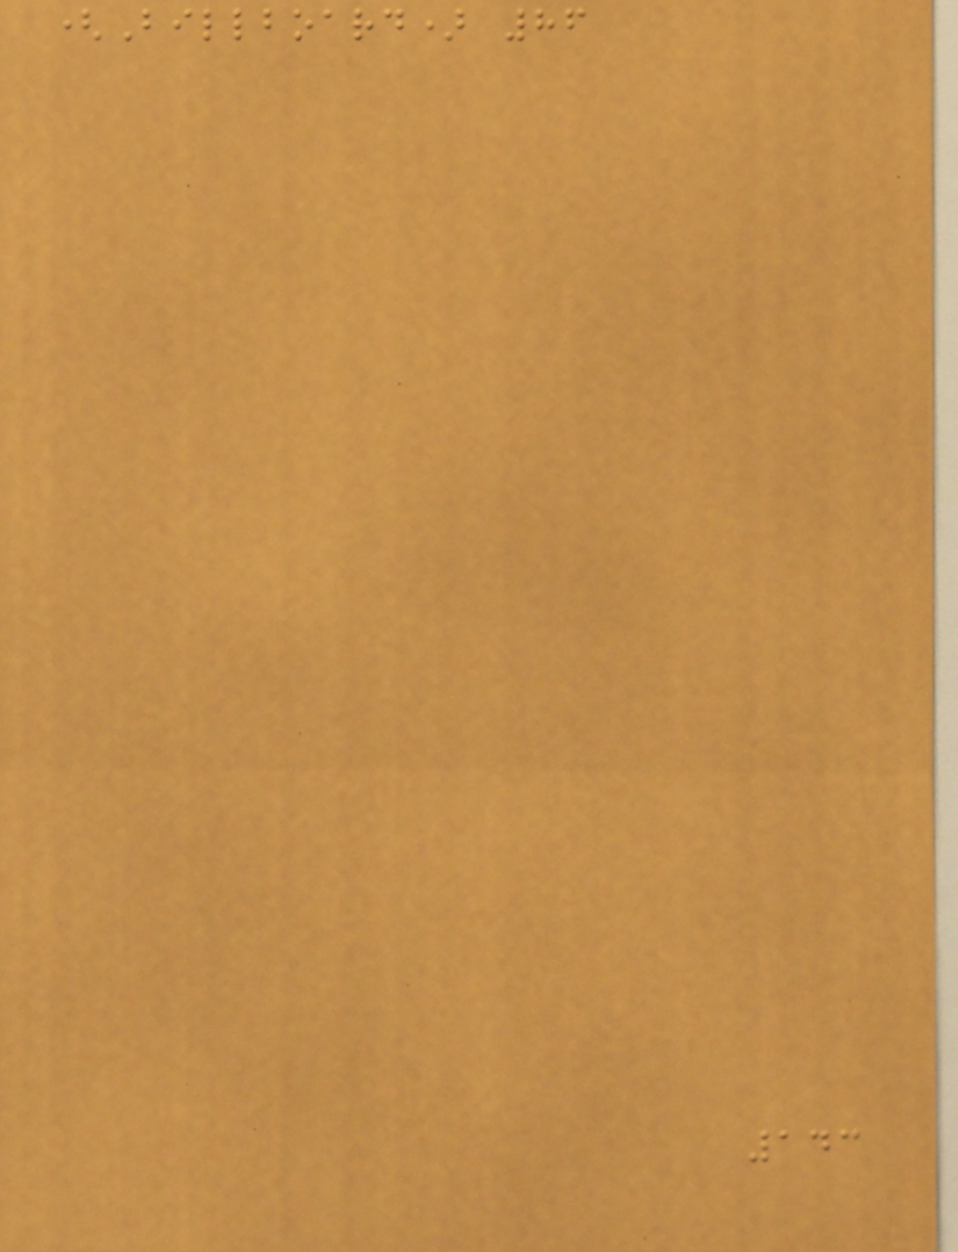(Billboard) 86
143
